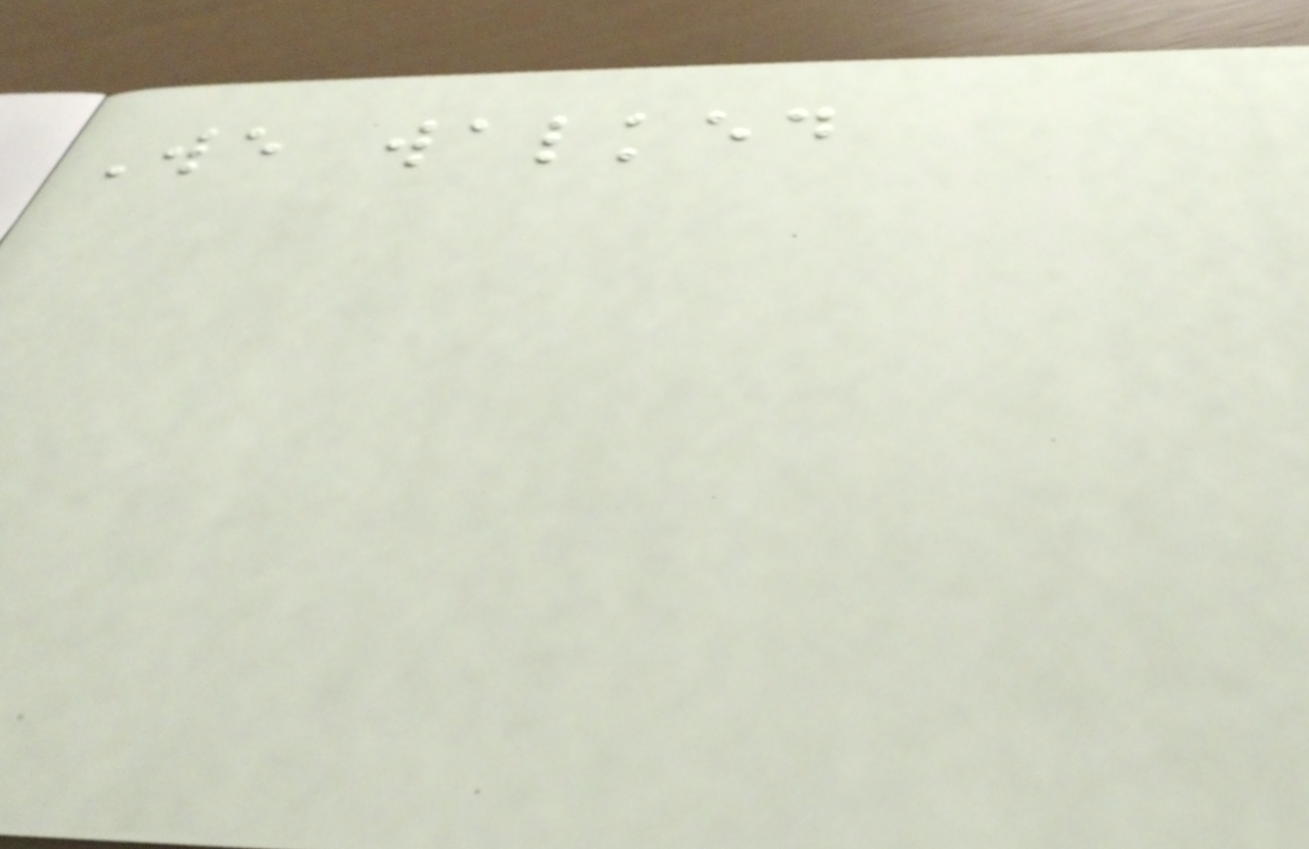We walked
